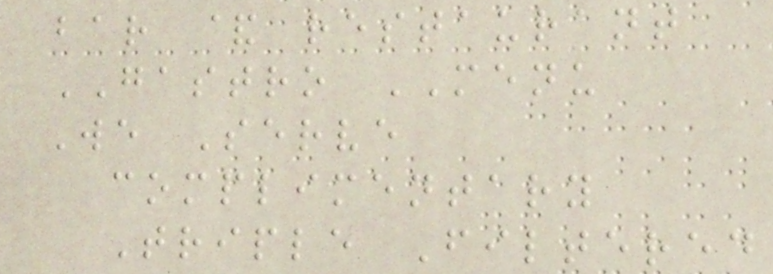bar & restaurant
GASTRO MENU
We Serve
complimentary
Triple Filtered
